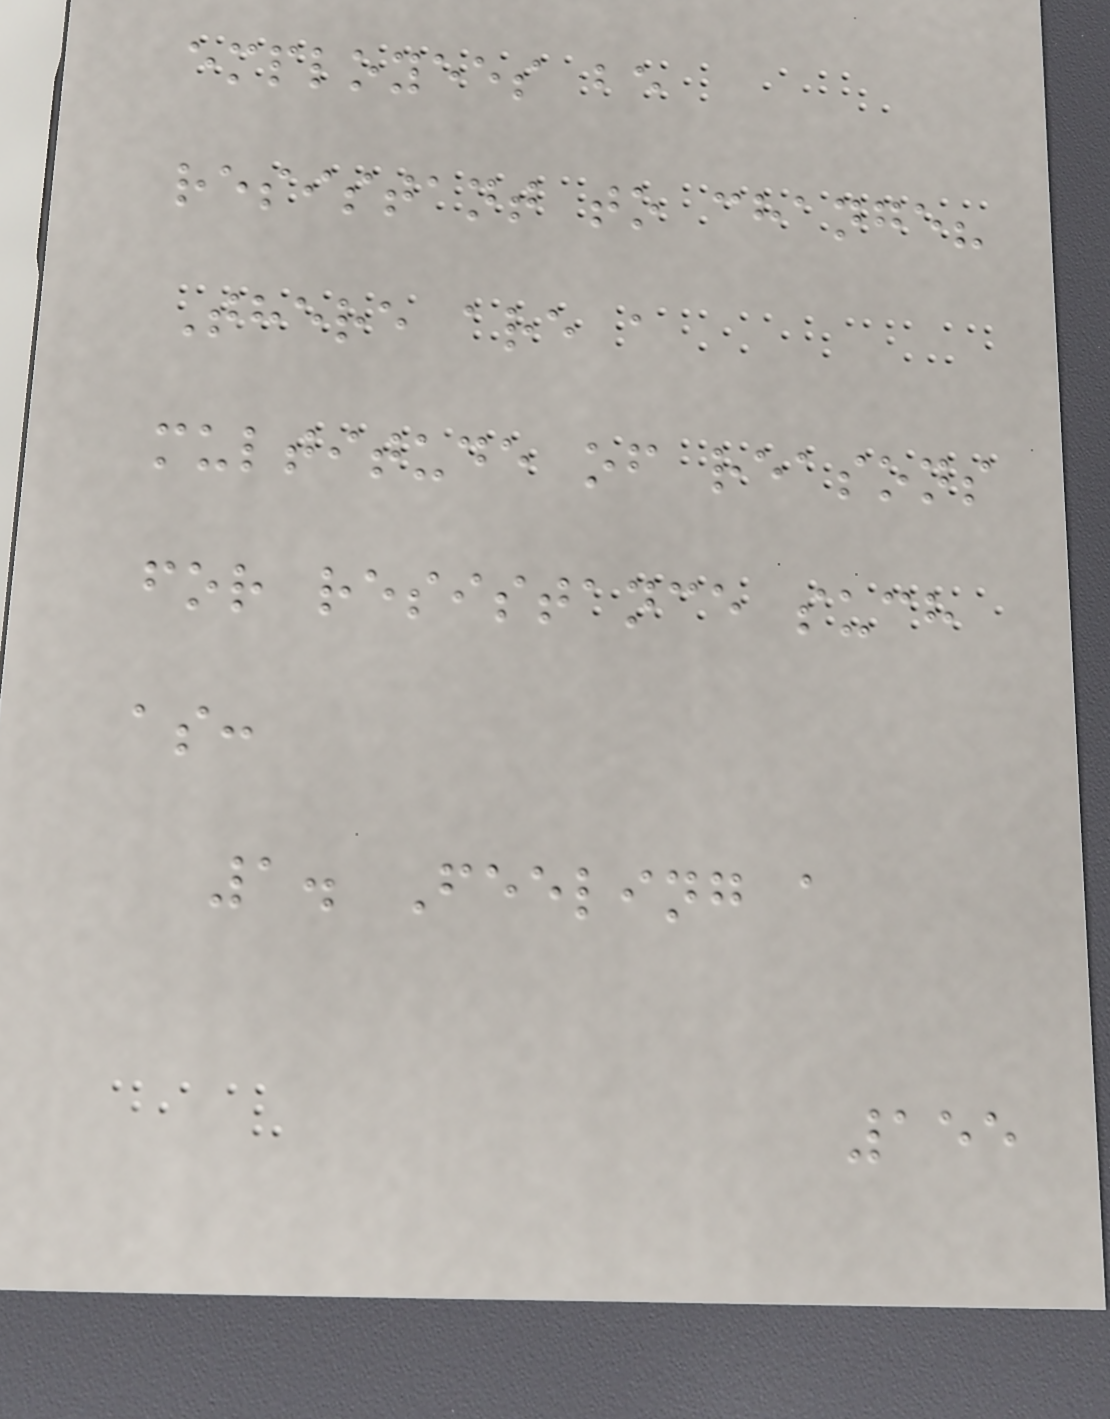employees be
resistant to change?
There are a
multitude of reasons
for resistance such
as:
1. Feeling a
155
